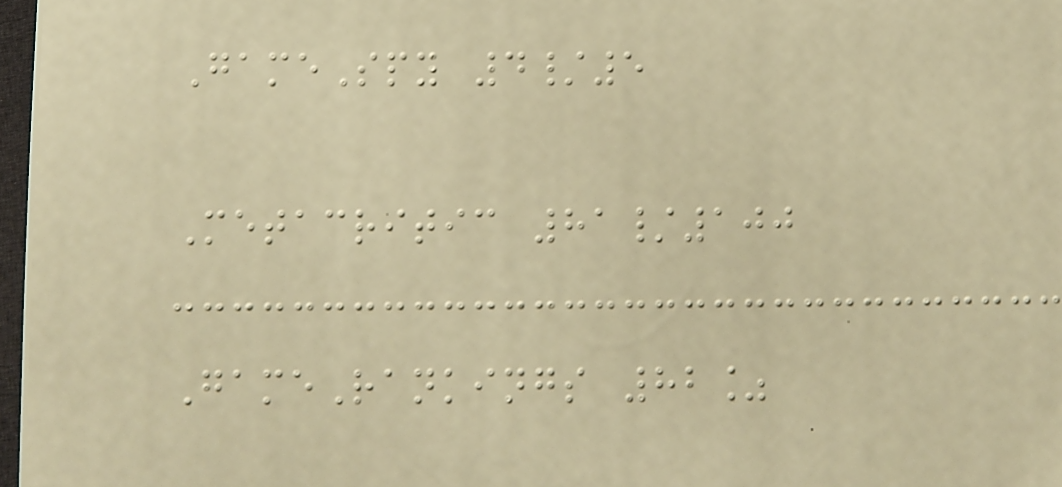GameSpy 4/5
Metacritic 81/100
GameRankings 82%
